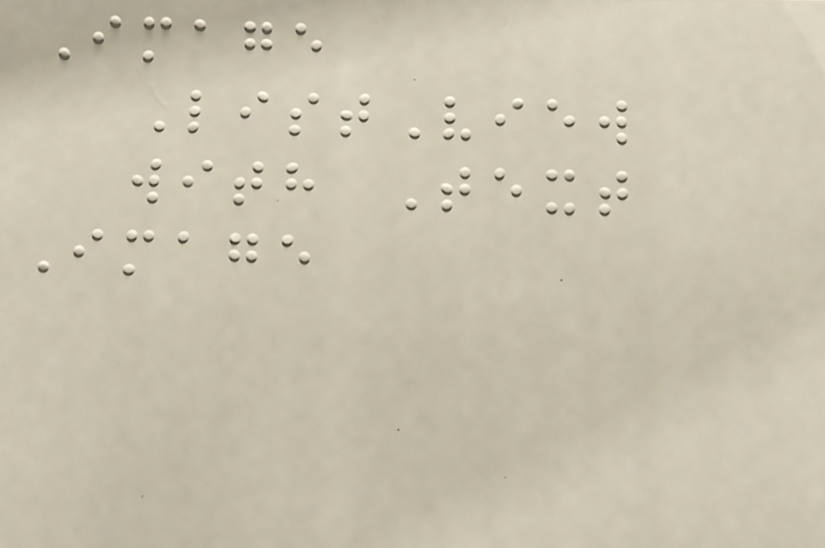Image
ListView
with Text
Image
